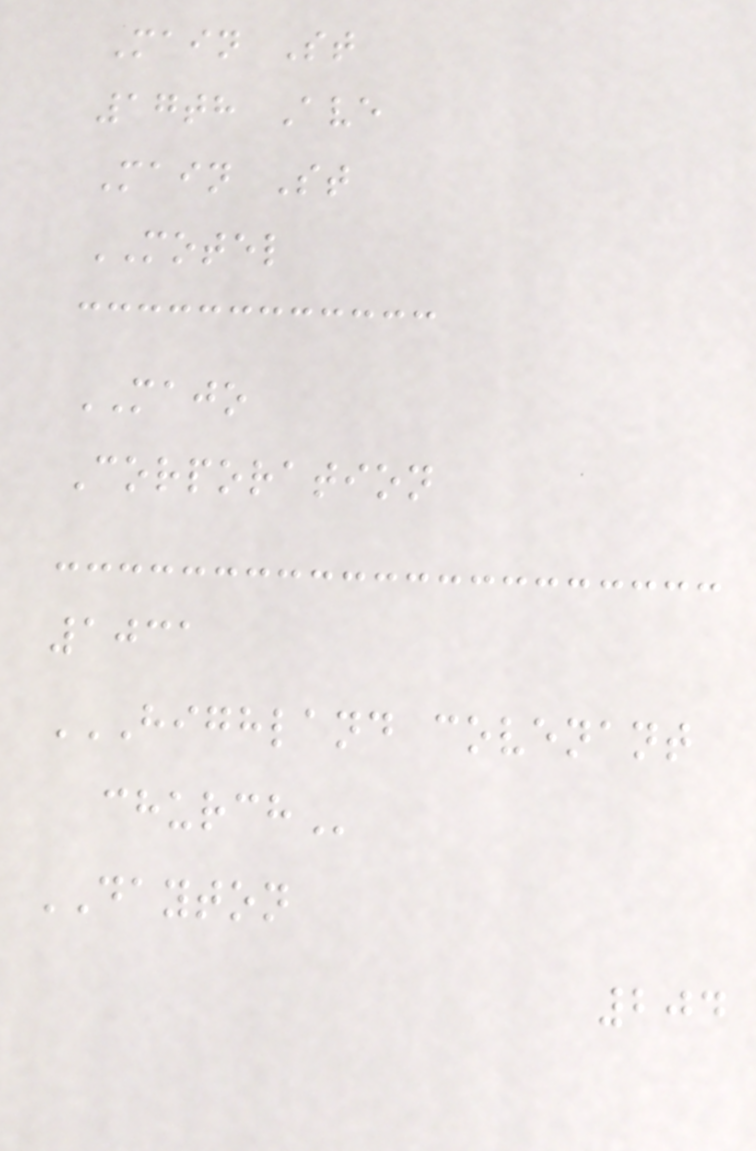Main St
17th Ave
Main St
MOTEL
MAJO
Corporation
1031
HIGHLAND COVENANT
CHURCH
DAYTON
204
